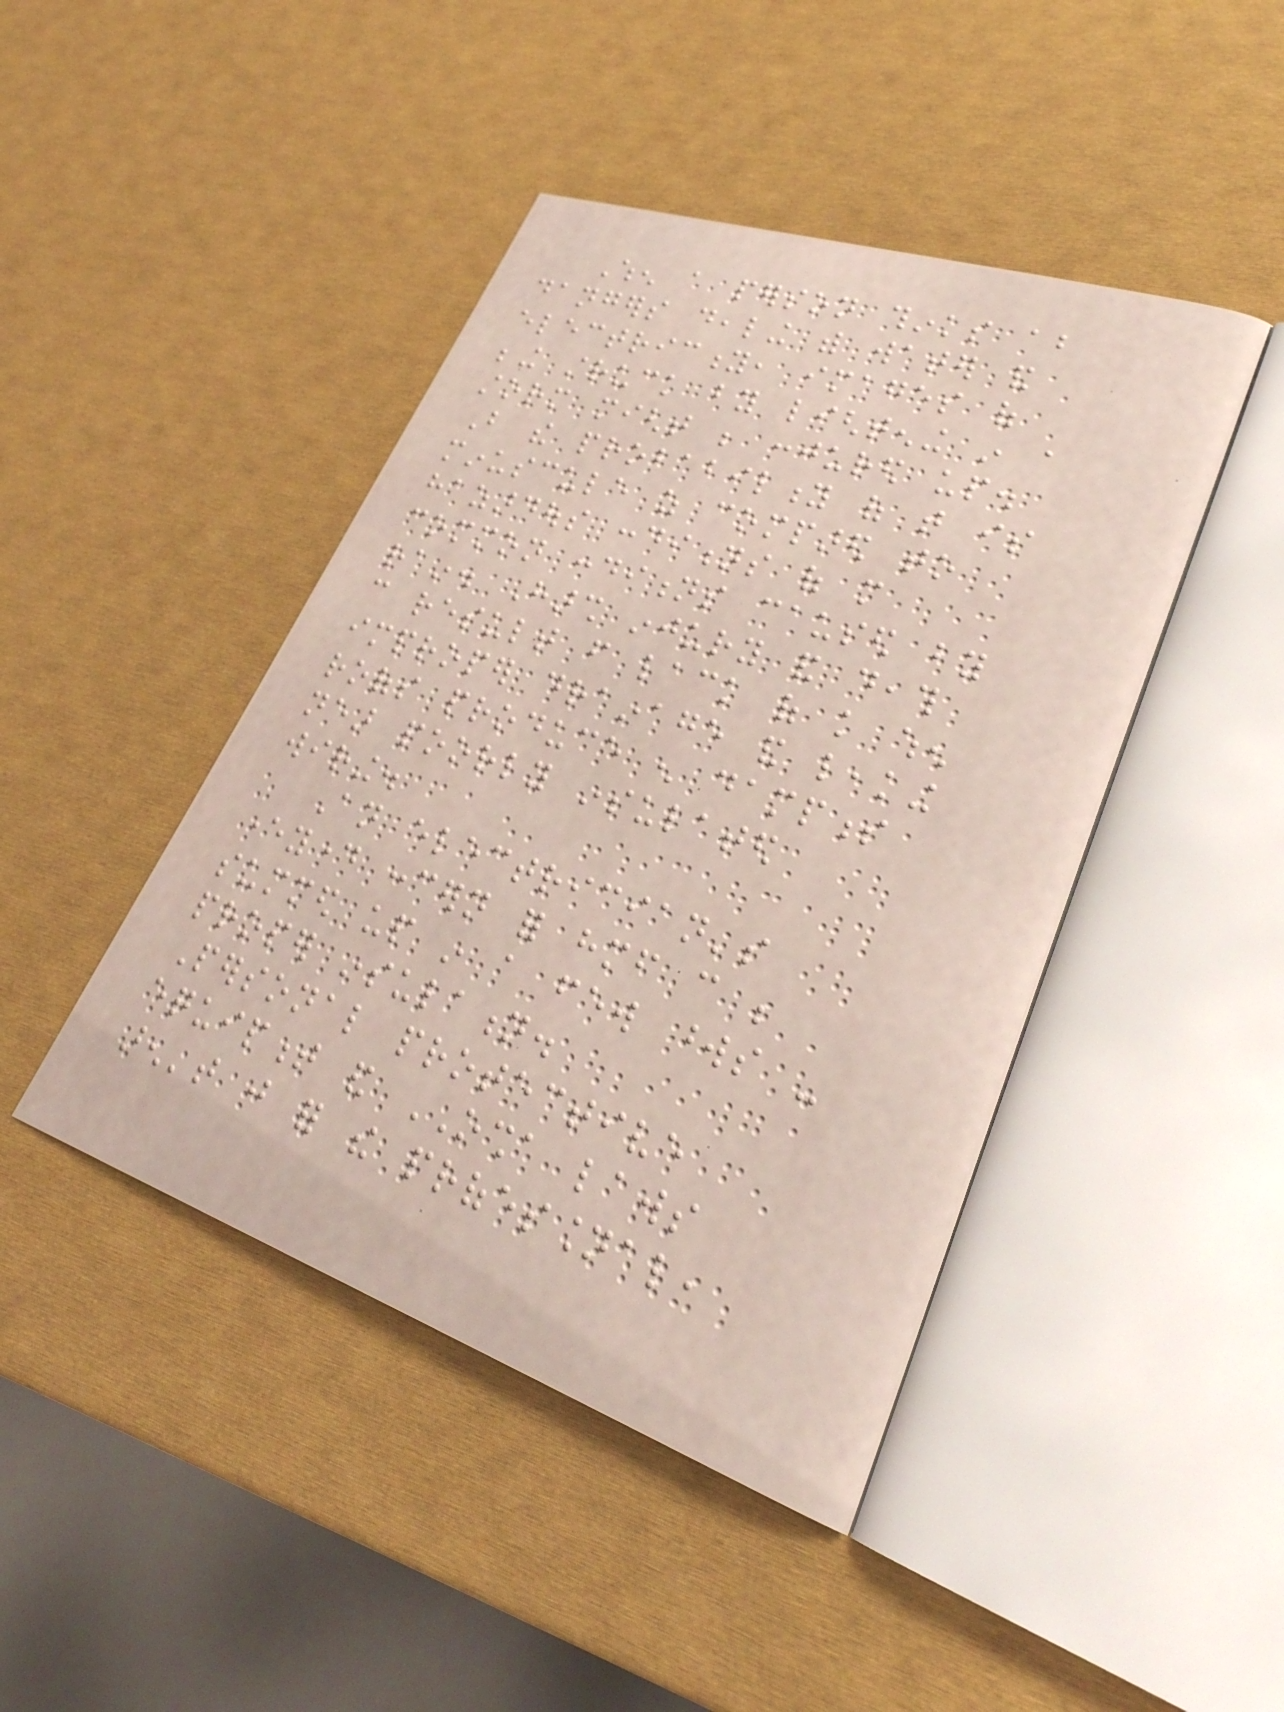When a person thinks about
dangers dealing with water and
electricity, images of
being struck by lightening in a
storm might be conjured up.
But the probability of that is
minuscule as compared to
hazardous conditions of more
common conditions caused by
rain. Harsh injury and death
can result from lack of knowledge when
improper drainage and leaking
roofs produce enough dampness
near poorly insulated
wiring.
An electrician's
everyday concern for himself can be
summed up in a few words -
proper insulation.
Personal protective
equipment and OSHA laws
aren't just for the professional,
